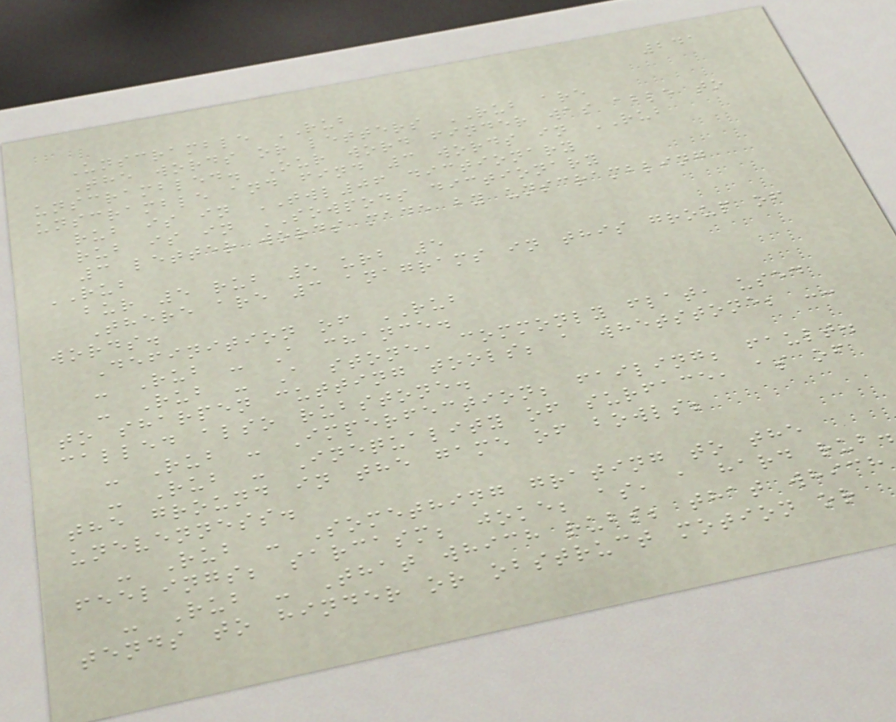241
Unscramble RUB
The words or letters RUB are
unscrambled. Our word finder was able to
unscramble and find 3 words in RUB
rub is in TWL06 dictionary
rub is in SOWPODS dictionary
3 letter words made by unscrambling
RUB
bur 5 rub 5 urb 5
There are 3 anagrams in this group of
words.
Definition of RUB
- Rub - A chance.
- Rub - A stone, commonly flat, used
to sharpen cutting tools; a whetstone; --
called also rubstone.
- Rub - Imperfection; failing; fault.
- Rub - Inequality of surface, as of
the ground in the game of bowls;
unevenness.
- Rub - Something grating to the
feelings; sarcasm; joke; as, a hard rub.
- Rub - That which rubs; that which
tends to hinder or obstruct motion or
